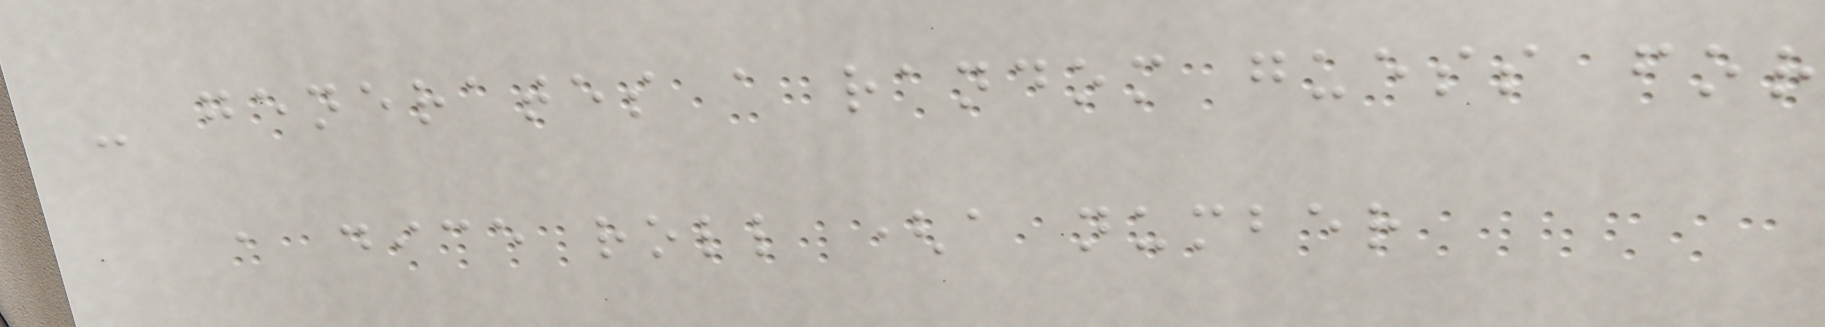- generates a random guess for
a dice roll (a number
